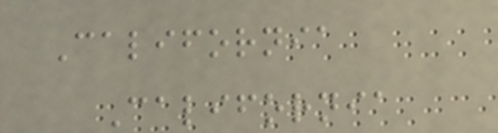California
California
